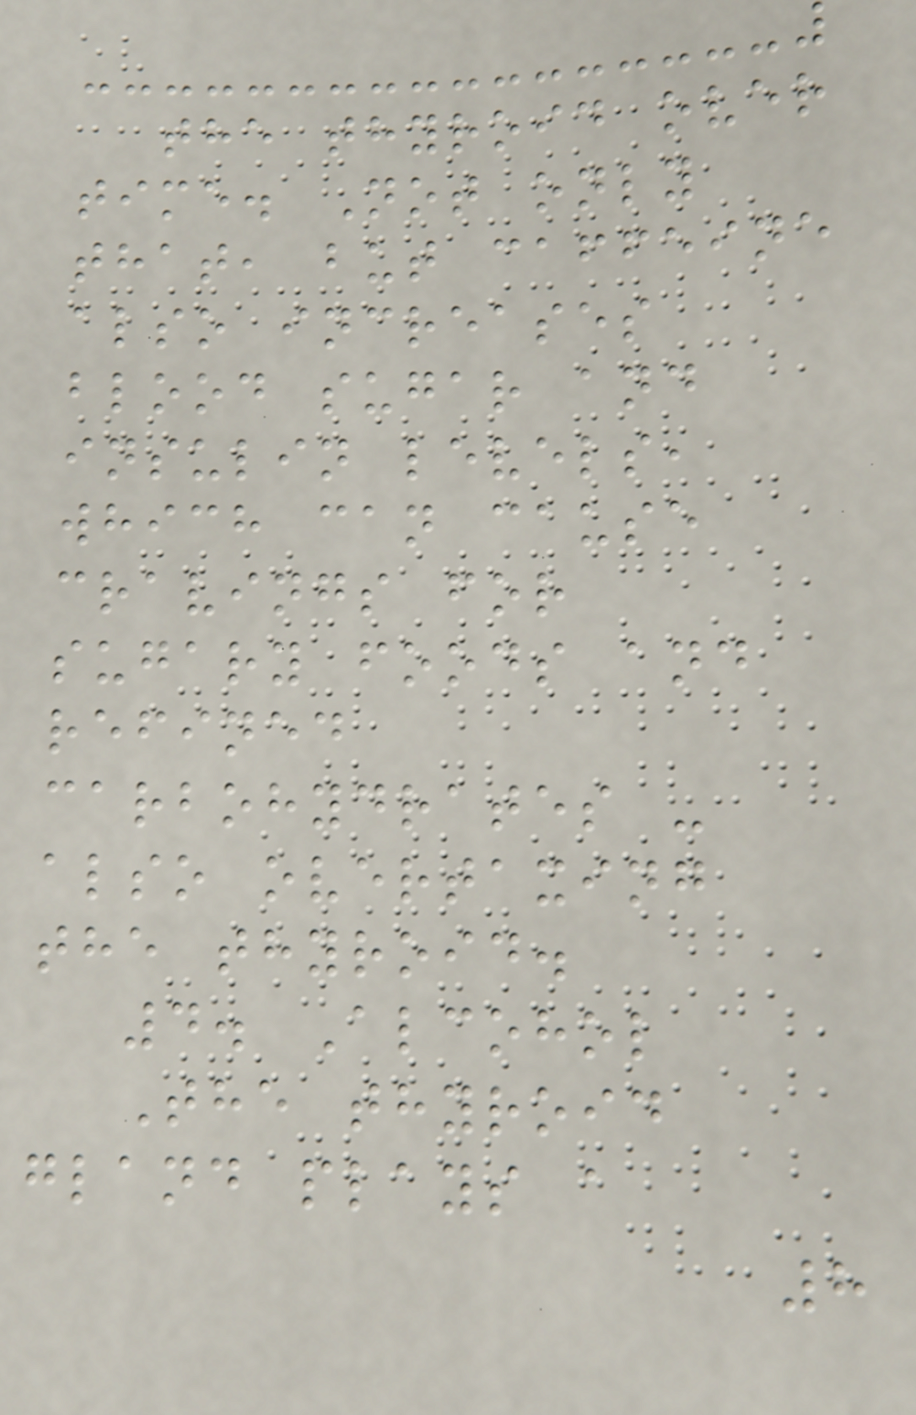the thyroid over
time. Not only
that, but caffeine
also increases
blood sugar and
insulin levels,
which can cause
cravings for
sugary foods and
refined
carbohydrates -
also overtaxing
the thyroid.
4. Alcohol
The thyroid
gland plays a
8
